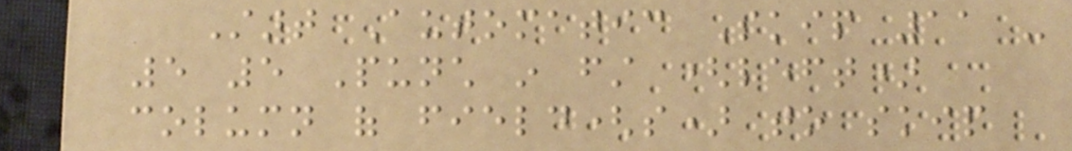Start Automatic Skip 11 -
5 5 Punch in first (left)
column of field(s) to skip
